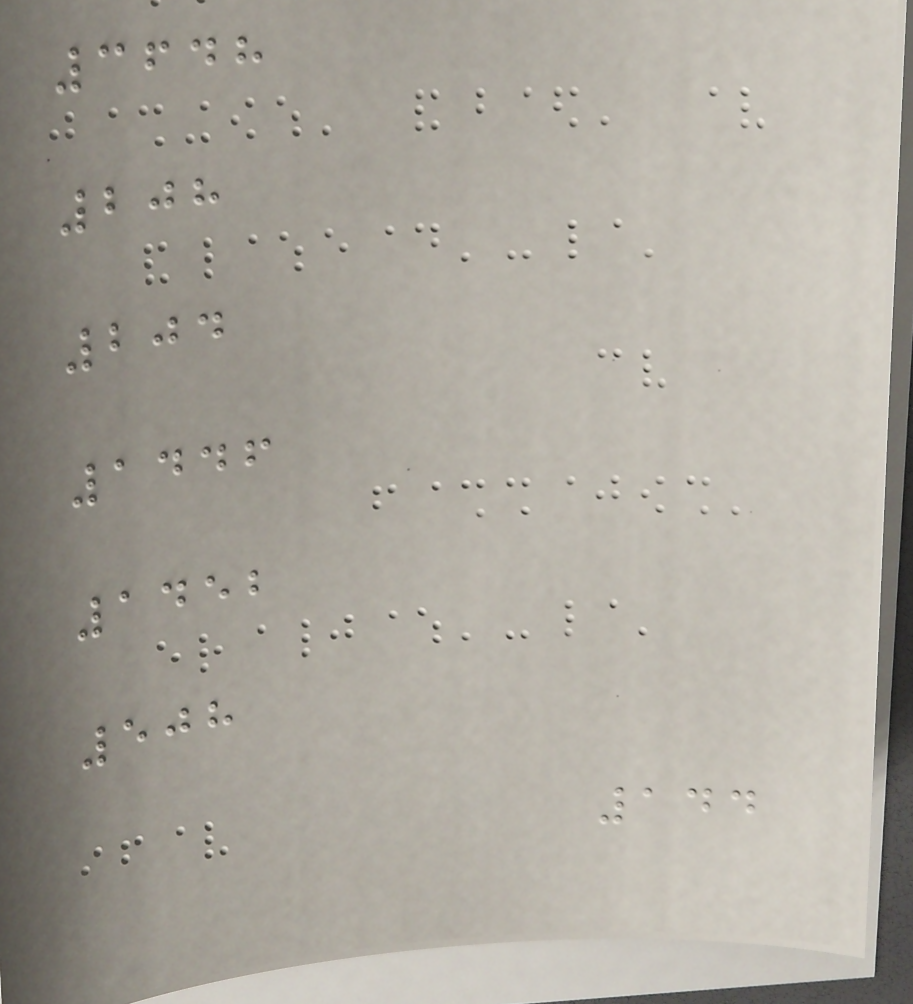3648
208
204
1446
1452
508
144
